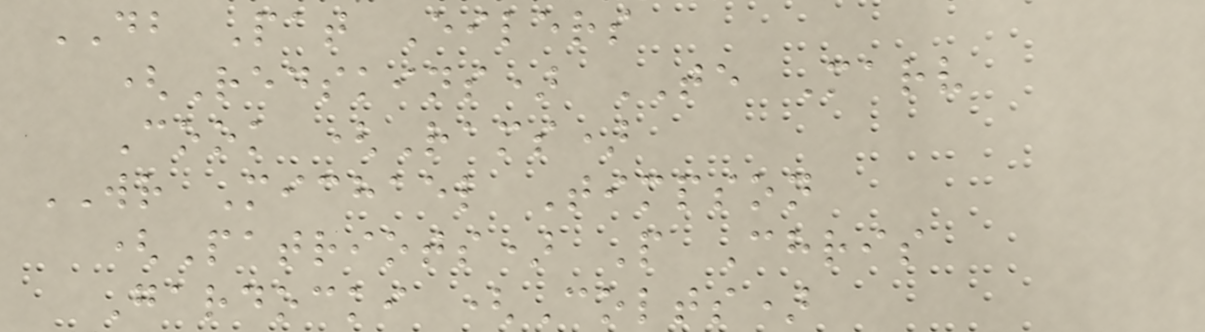DB Pat Eilers
(Redskins) TE Marv
Cook (Rams)
WR Michael Timpson
(Patriots) P Chris
Gardocki (Colts)
